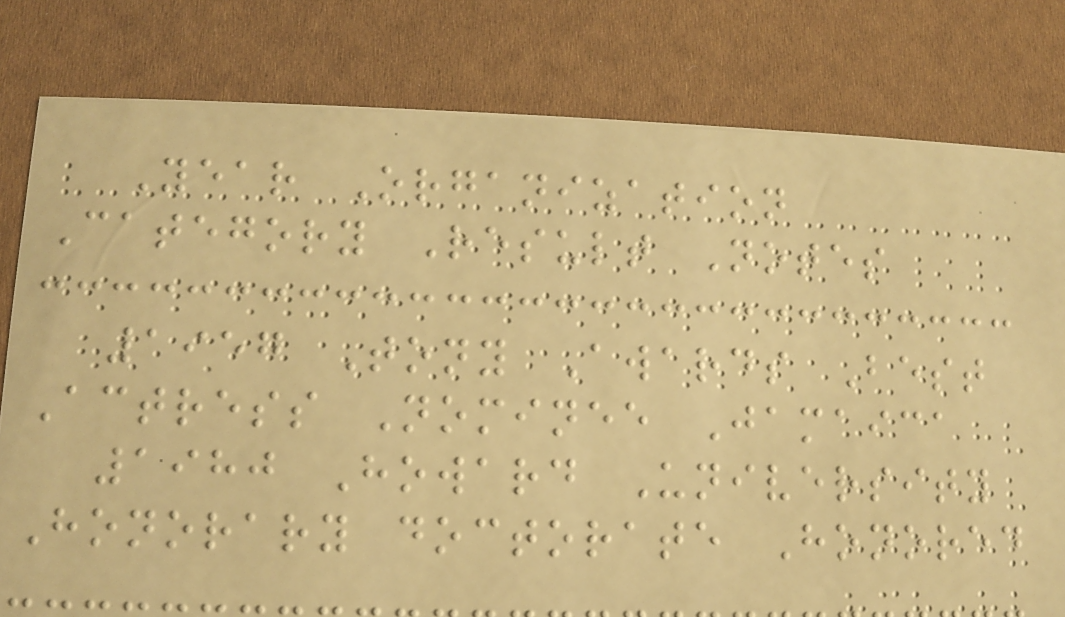Year Organization
Category Result Notes
1957 Tony Awards Best
Actress Nominee Jamaica
1980 Howard University
Honorary doctorate Honored
